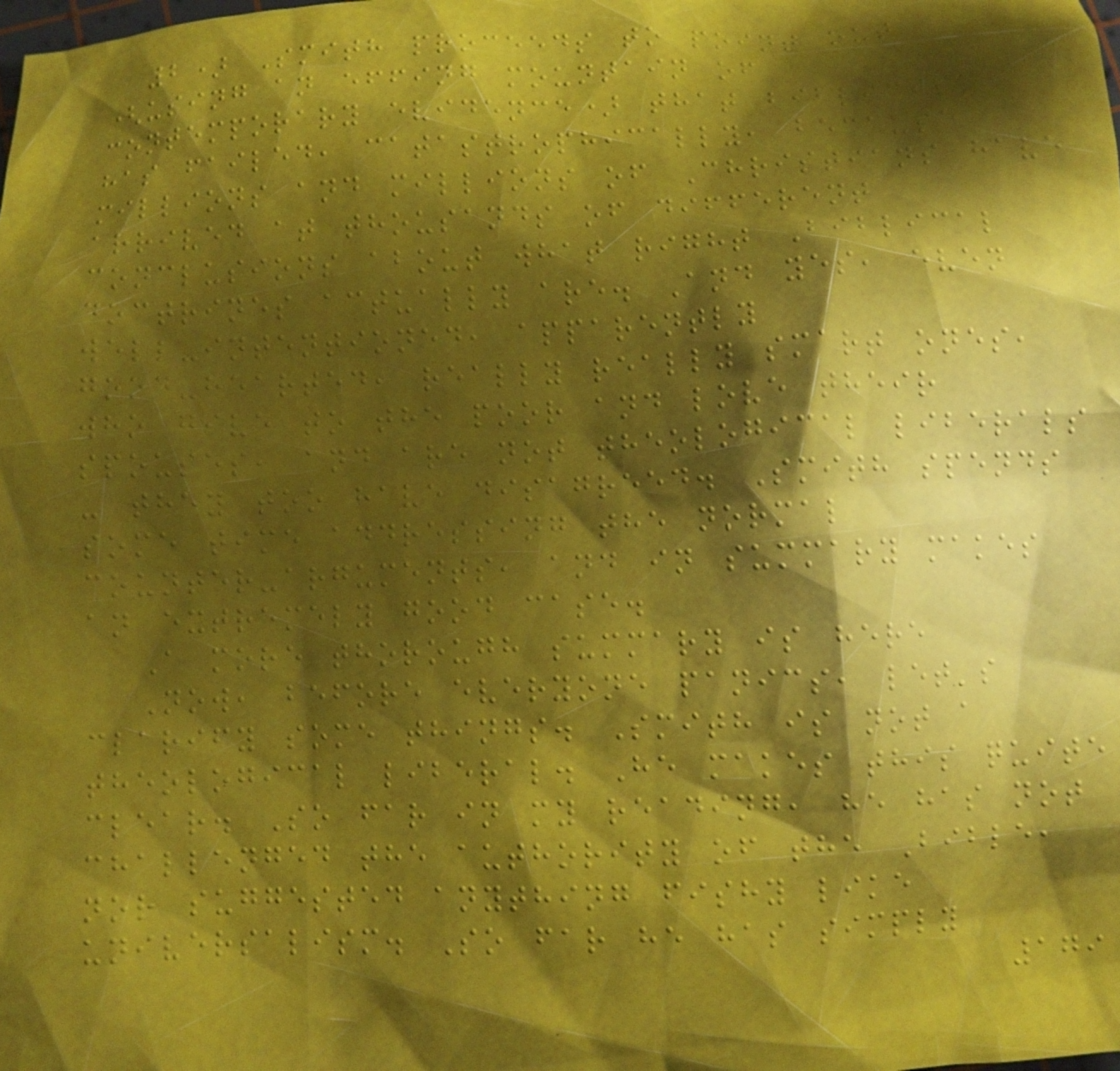2) Smith proceeds to point out
(using an effing mountain of
contemporary evidence) that biblicism
has failed, catastrophically, because
millions and millions of Christians have
arrived at thousands of different
conclusions about what right Biblical
doctrines actually are. And yes, even
well-intentioned, apparently
good-hearted, really really smart ones,
who give to the poor and love their
spouses, and are not theological liberals
- they too have disagreed. Smith spends
some time addressing the normal
counter-arguments, and in summary makes
an extremely good case.
A more thorough summary is here
Now, before everyone panics, let's
clarify some things. Smith is not a
theological liberal. He makes this quite
clear. So far in my reading, he has not
challenged the authority of the Bible,
nor suggested anything fishy like
universalism. So far he has simply
179
